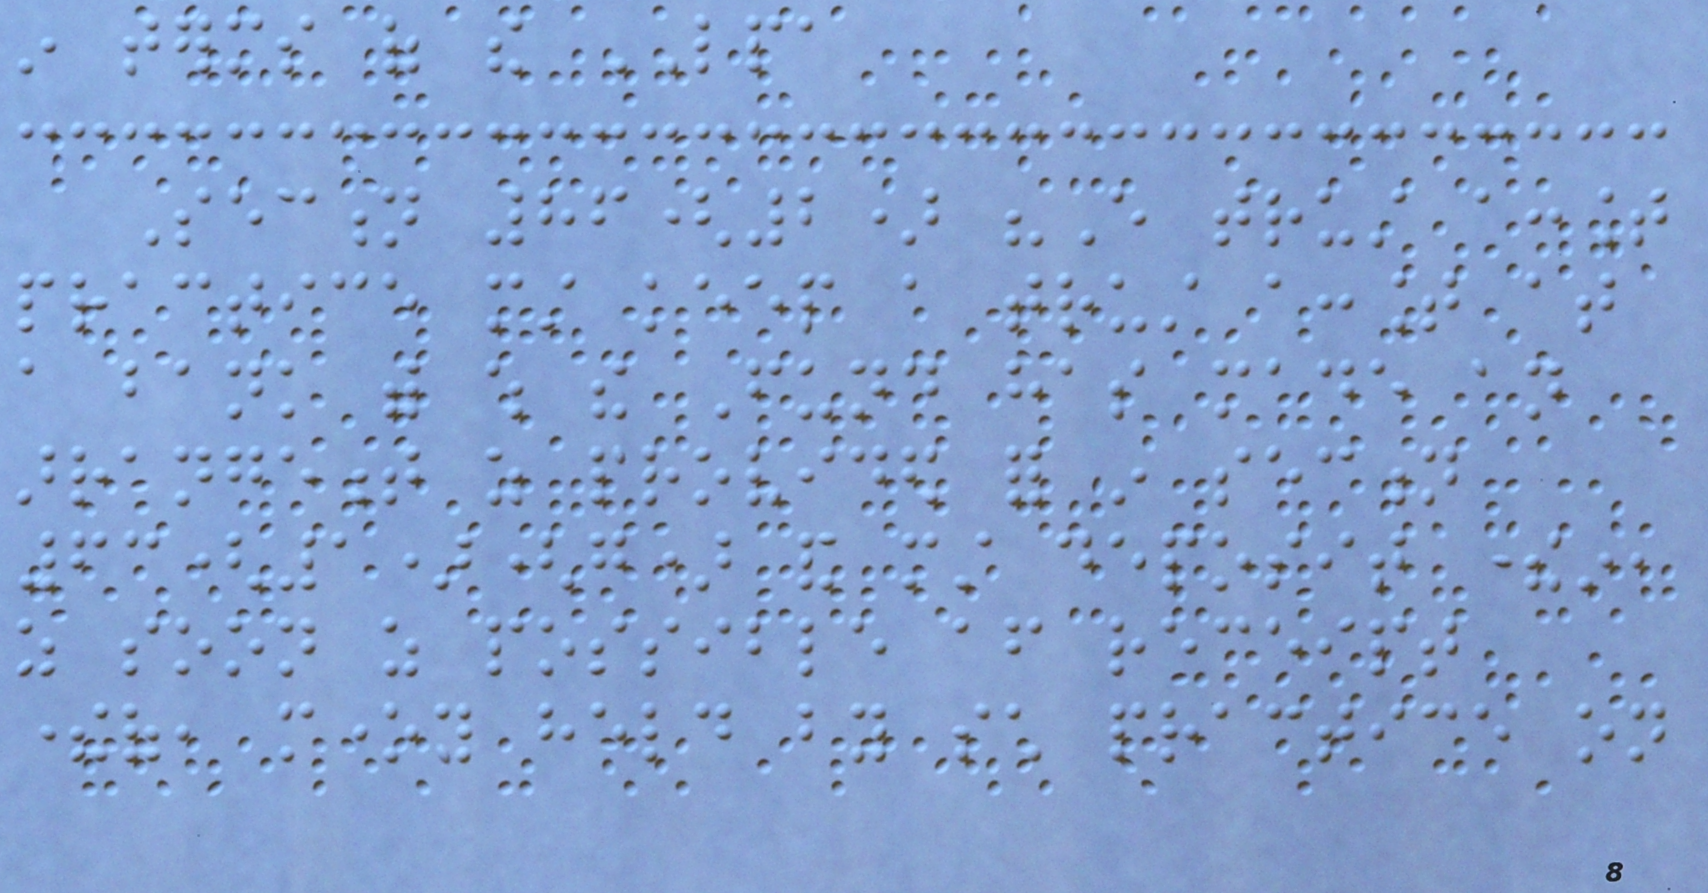in terms of the LPA
Section 86(2) "Every trust account
practice must keep a trust account at
a bank with which the Fund has made an
arrangement as provided for in section
63(1)(g) and must deposit therein,
as soon as possible after receipt
thereof, money held by such practice on
